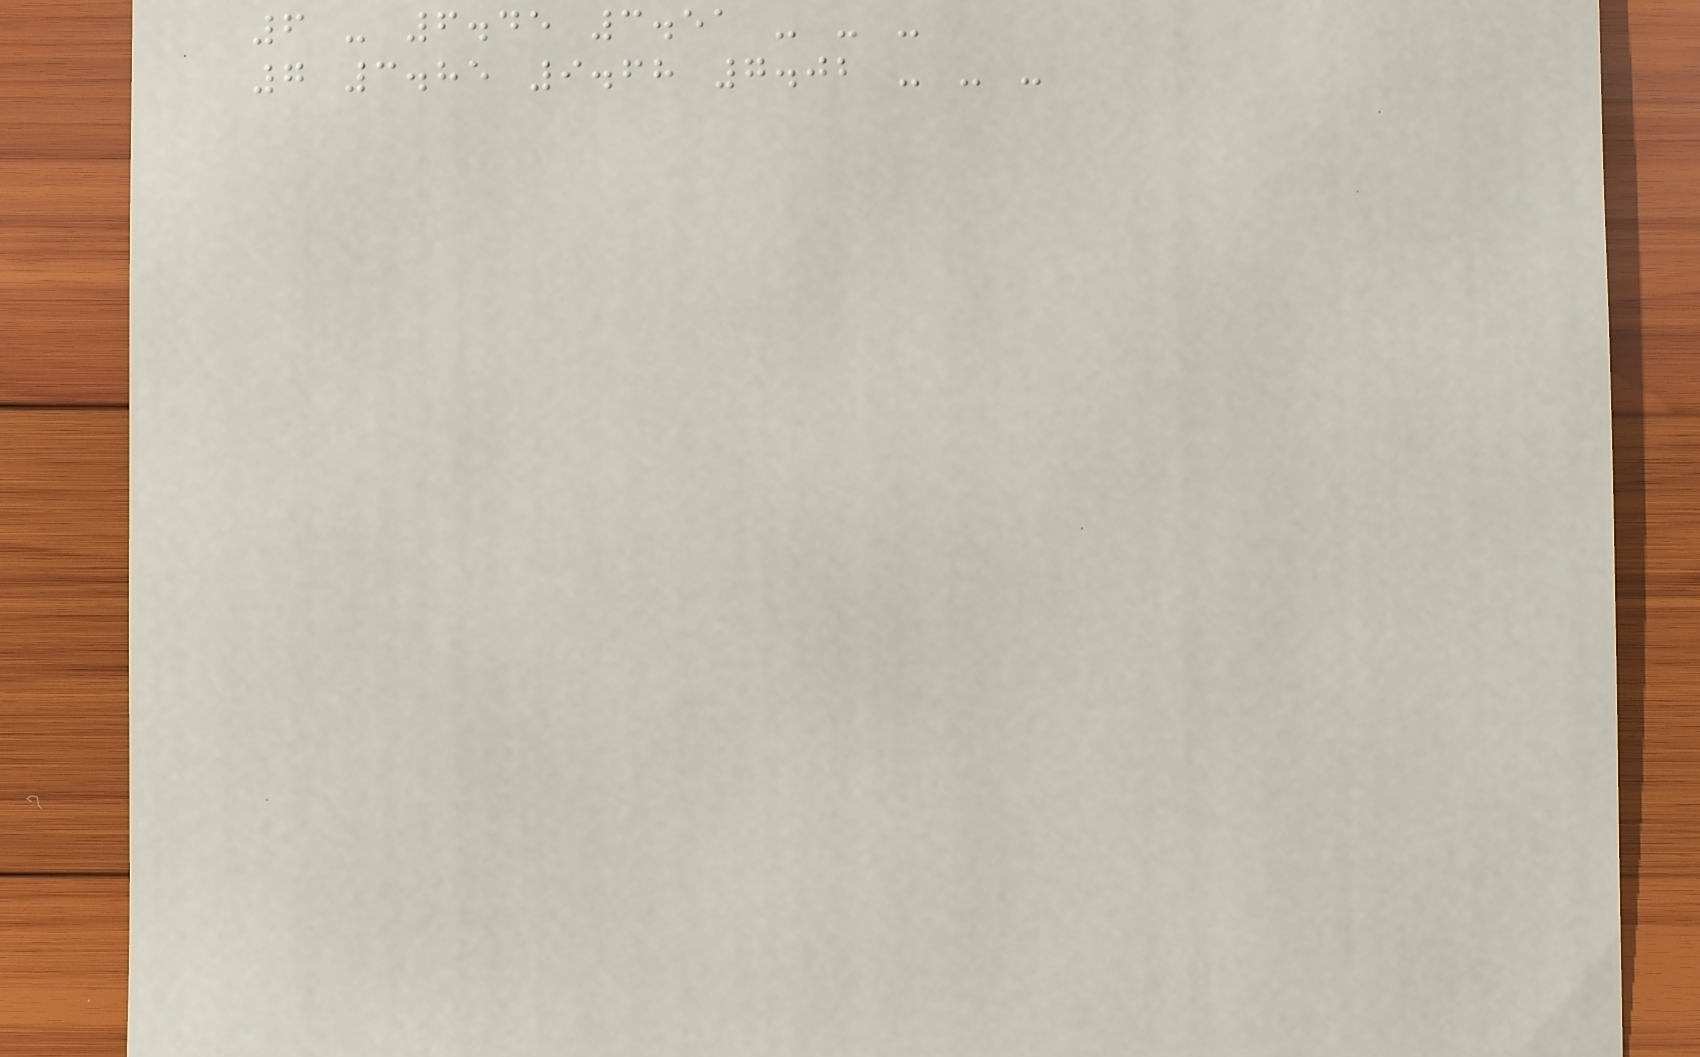6 - 6.45 3.51 - - -
7 3.85 9.68 7.02 - - -
